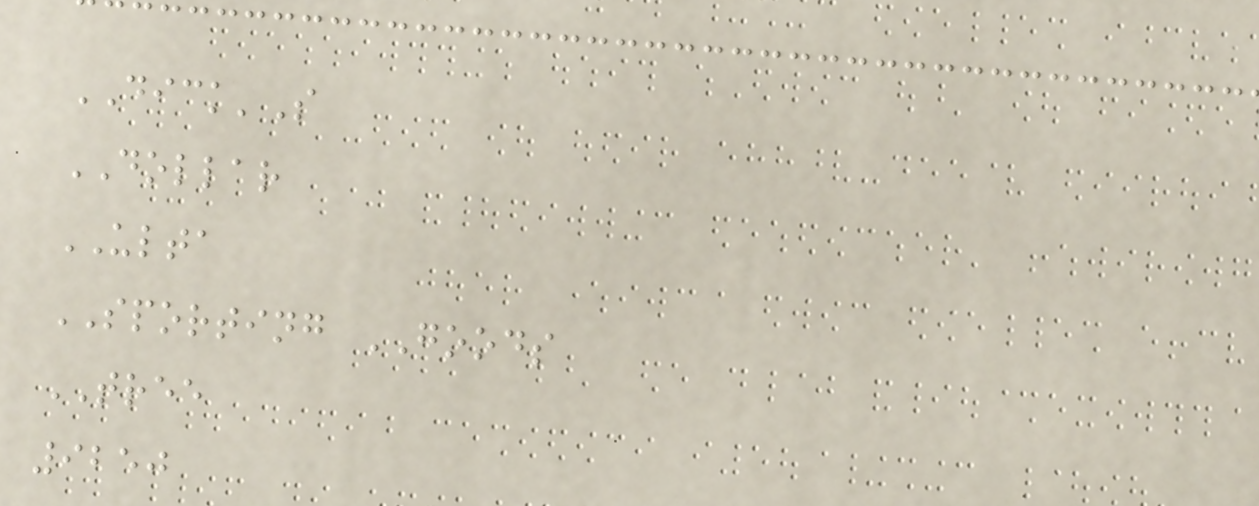DICK'S
DOLLAR
ULTA
SPORTING GOODS
TREE
9250
